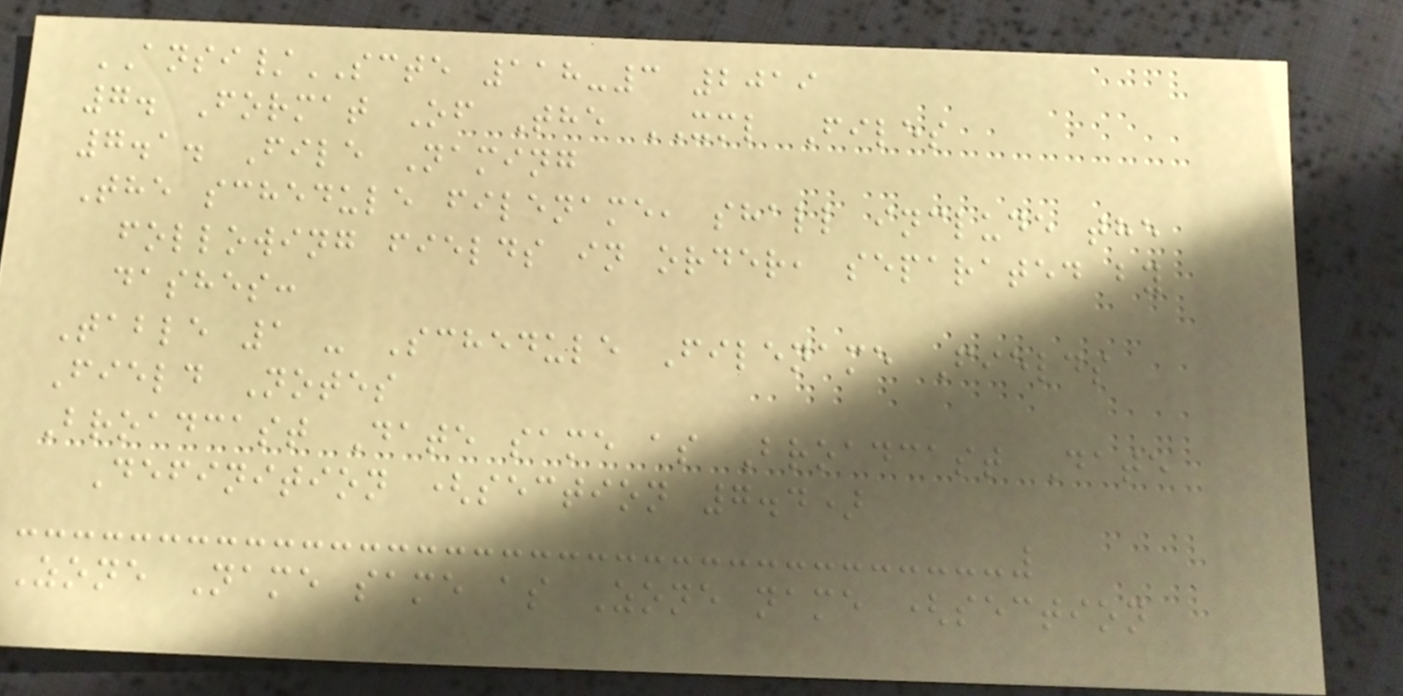ANSI/SCTE 118-3 2019
7. Format Of The XML Files
7.1. File Naming
The schedule filename, shall include the
following fields in order, separated by
dashes:
Table 1 - Schedule Filename Fields
Field Notes
Broadcast Date same as Broadcast Date
Definition (section 7.4)
Zone Name same as Zone name (section
